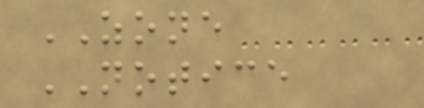ZONE
NOTICE
